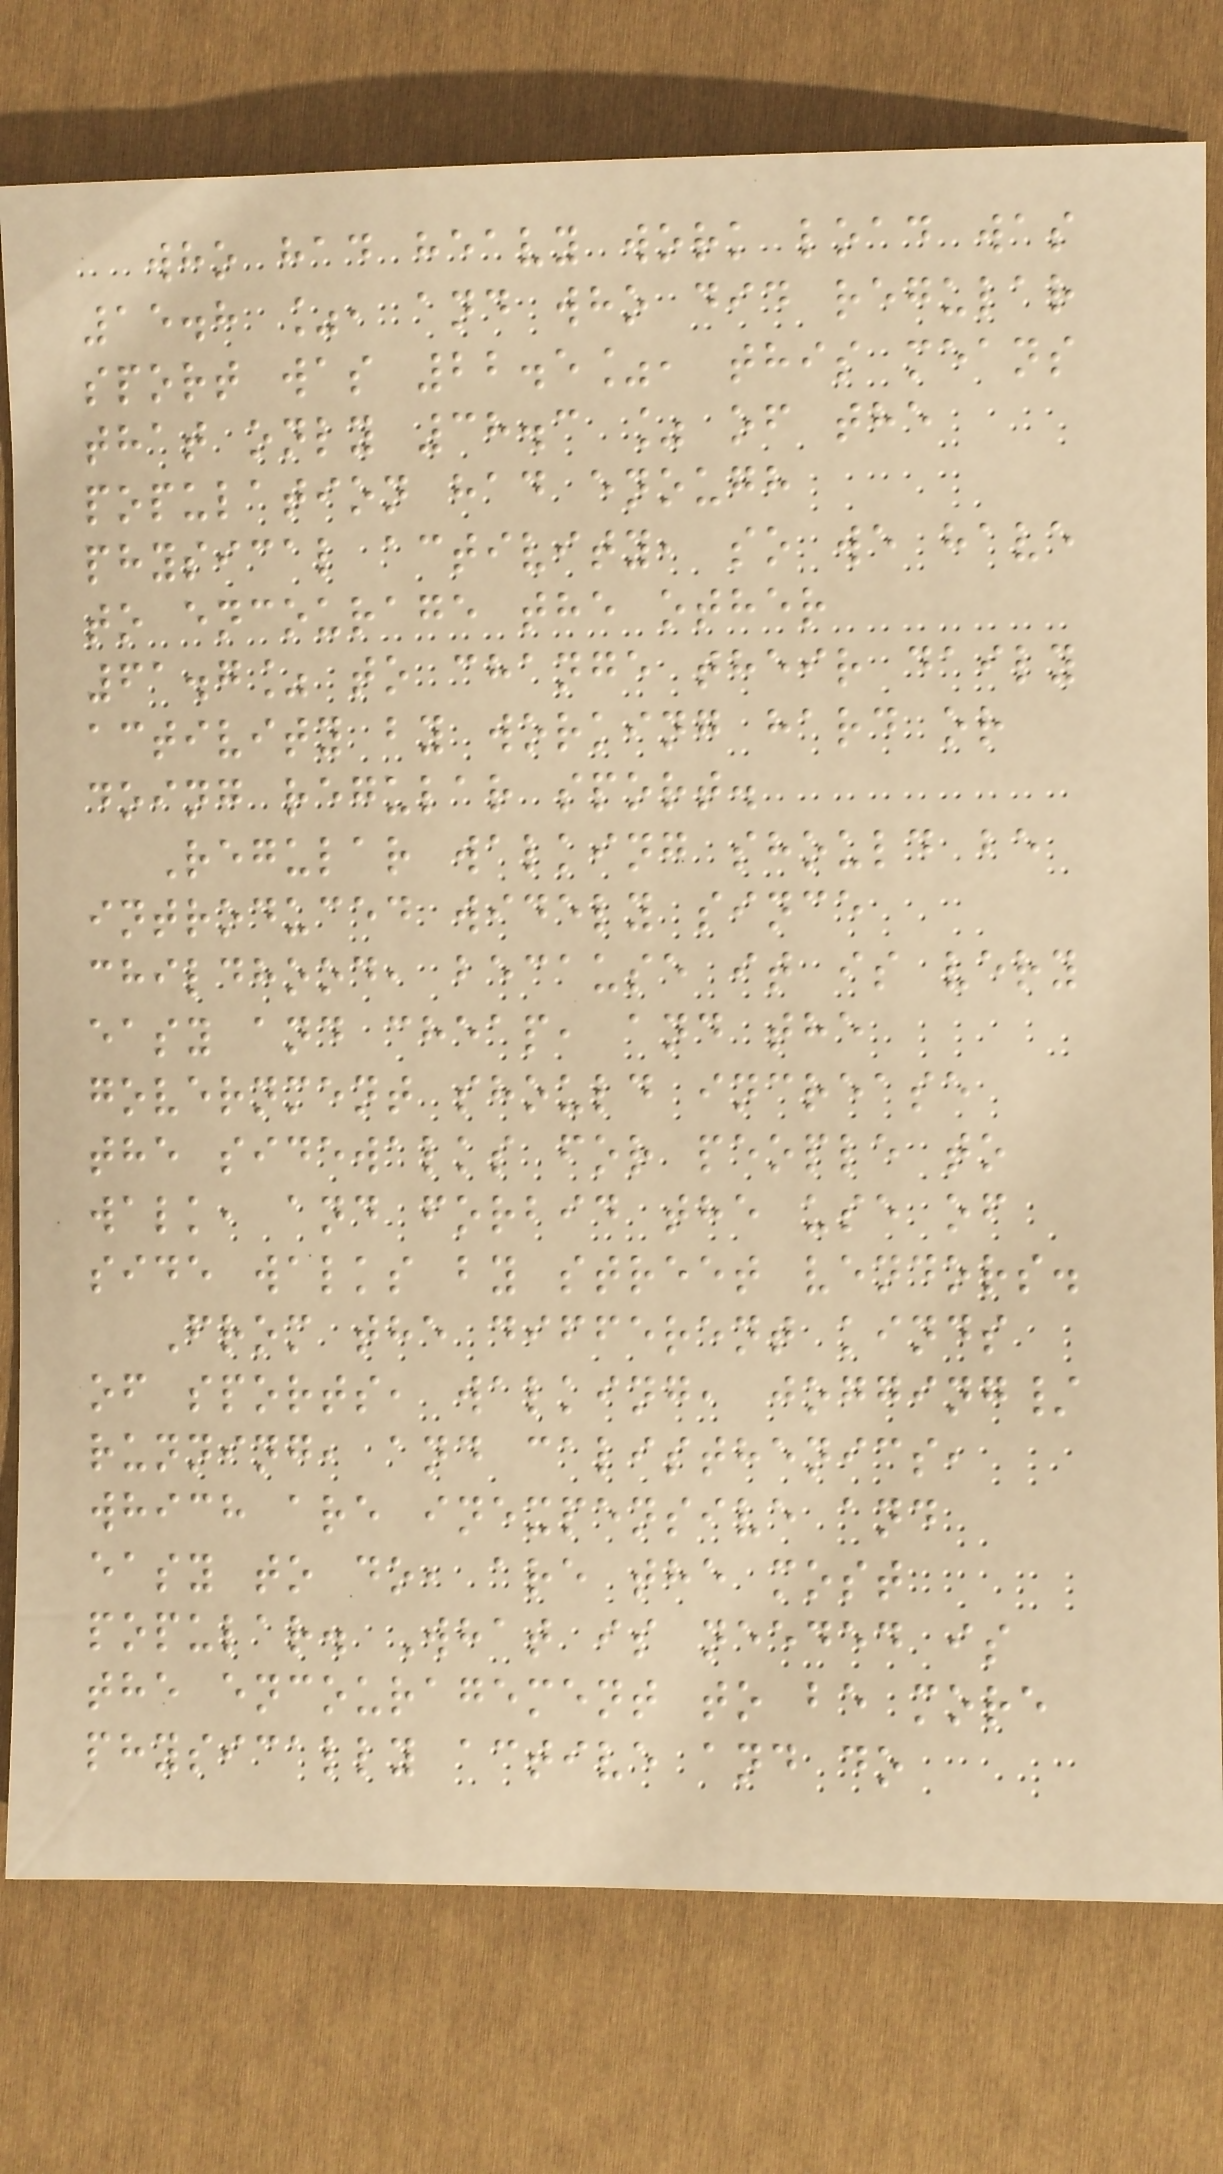who had heavy work load was
15.8 %, and who did regular
sport was 22.5%, this means
that only 38.3 % of the
population had enough
physical activity, so we have
to encourage the other
61.7% to change their daily
activity by working hard or
doing regular sport.
Regular walking should be
introduced widely since
childhood, because it is very
easy and cheap, and the
government should increase
the sidewalks for people to
walk, and forbid the use of
side walks by street vendors.
From the different kinds
of sports, walking, jogging/
running, and calisthenics,
which are inexpensive and
easy to do, are the most
popular. What is needed is
the encouragement to be more
physically active and do
